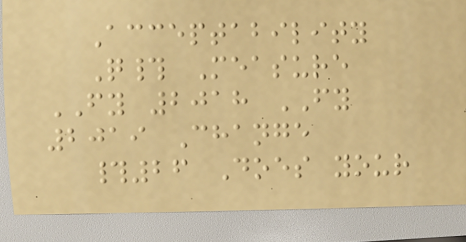Acceptability
Q# Measure
FY 2018 FY
2019 Change
#26 Does your
